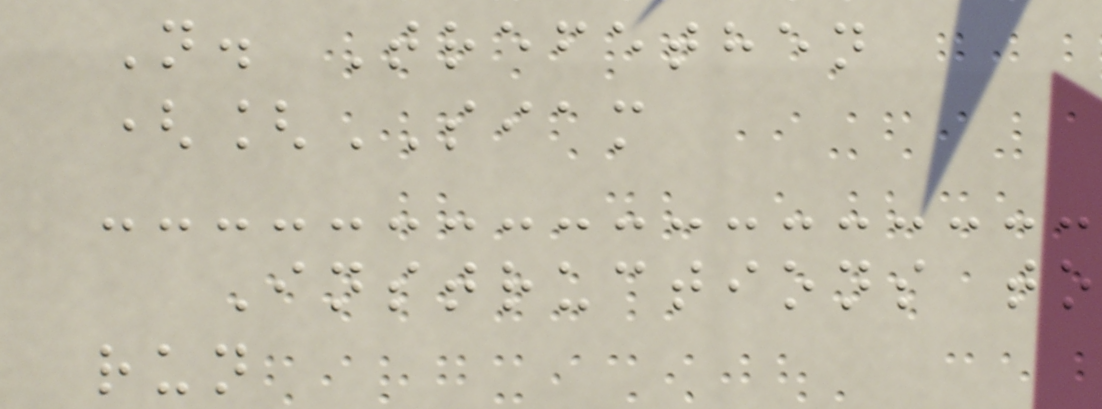N. Trefethen
([SIAM
Instructions to
run
